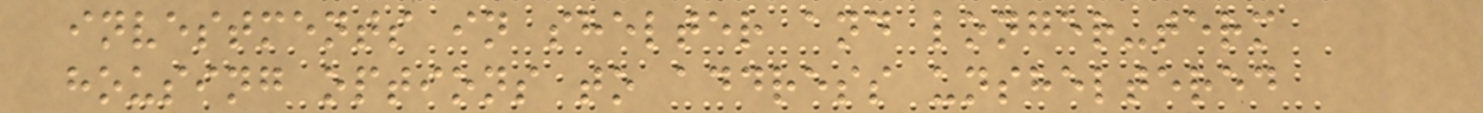investments in shelter and longer-term
housing options to address unsheltered
